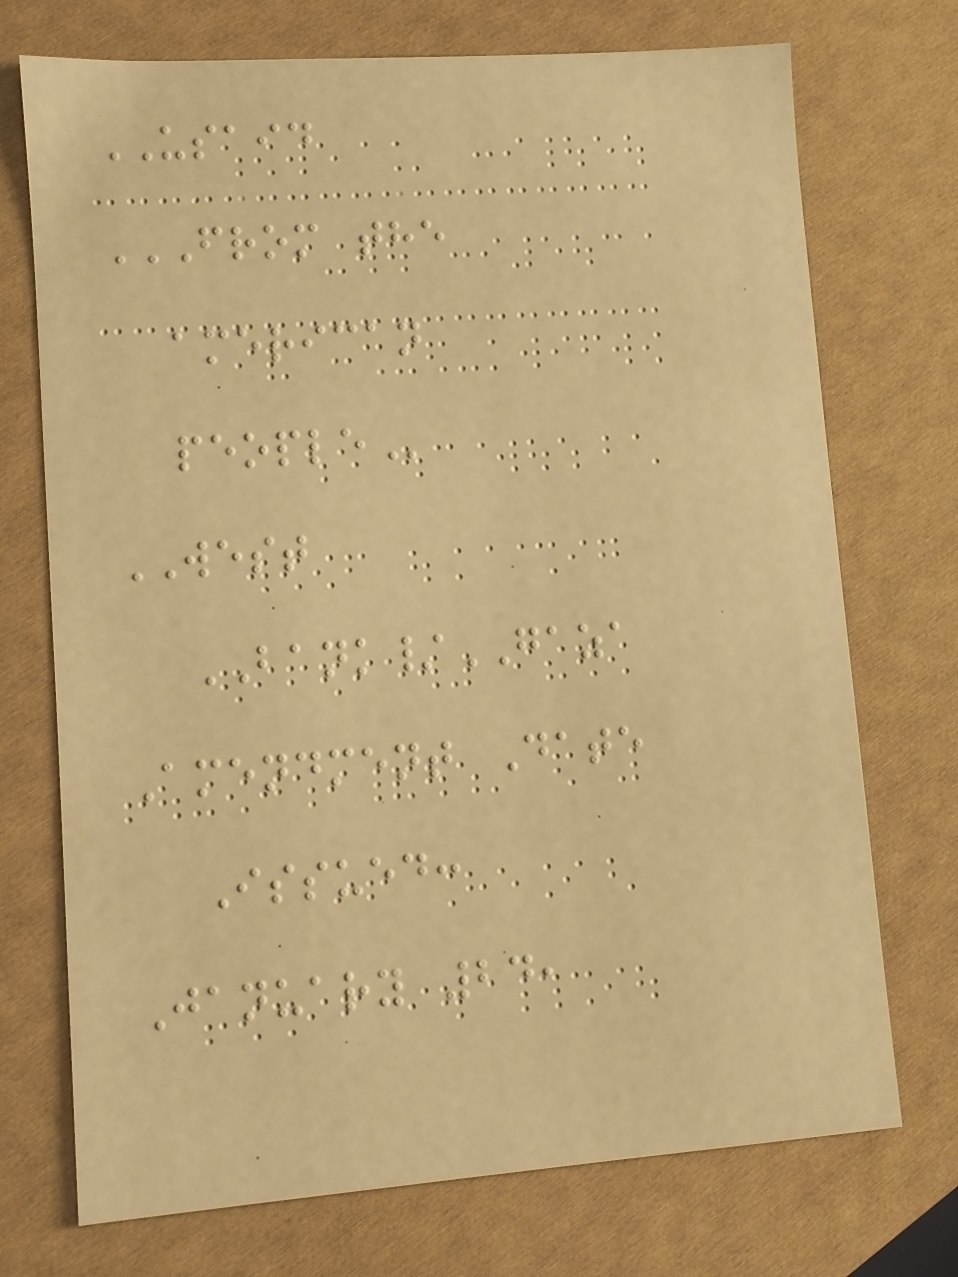USAID
FROM THE
AMERICAN
PEOPLE
WEST
BANK/GAZA
Amendment Date
Issued:
January 24,
